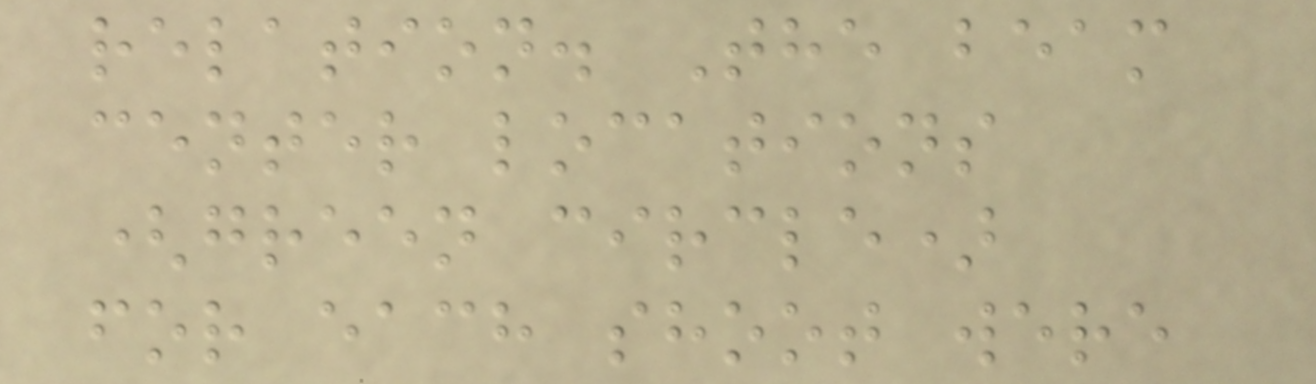relation. The beam
center locations
(green circle)
for each shoot were
